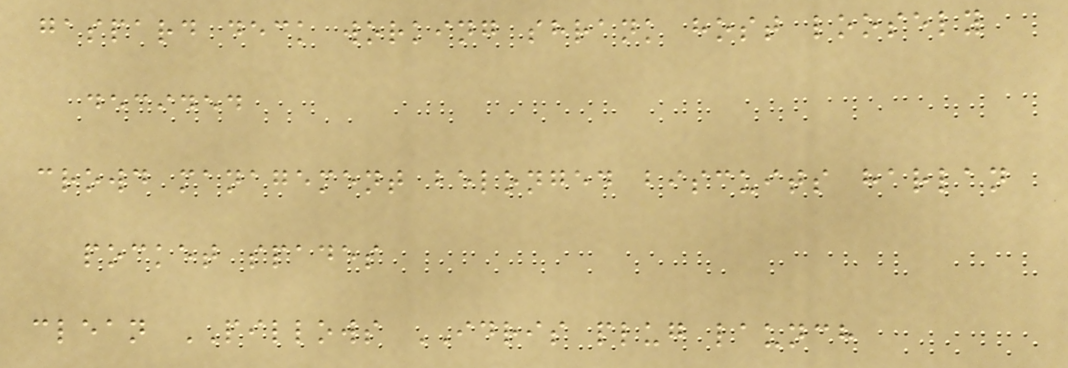gaspard deck working shrank host loosely
decided
crowd management belonged biscuits harlan
pocket spades
clean PILLOWS IDRIS plug launch
